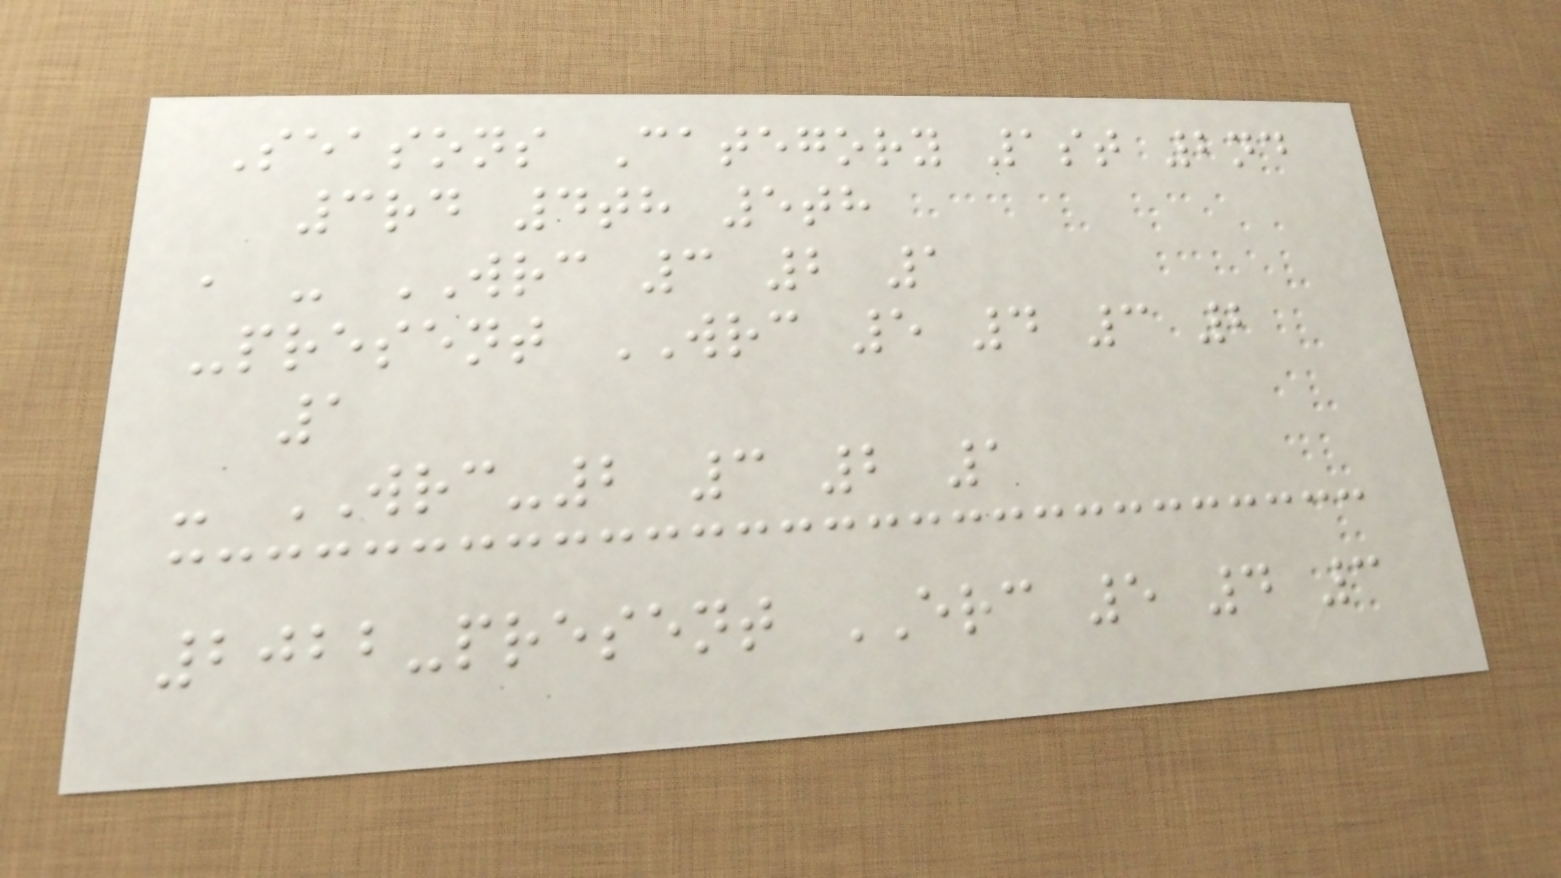Seasons Category 1st 2nd
3rd 4th 5th
, - WRC 3 2 1
-present WRC 5 4 3 2
1
- WRC-2 3 2 1
2022-present ERC 5 4 3
